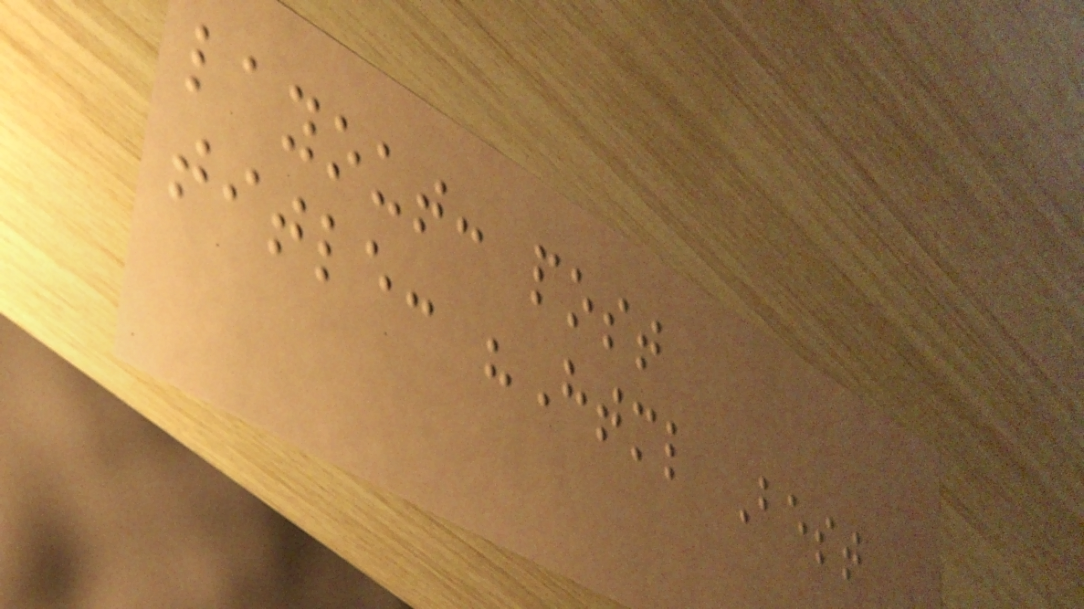layout: post
title: "Html Best
